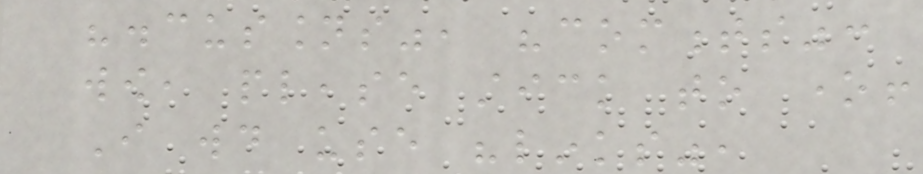"discussions", "comments":
wow, please stick to one!
I would use "links",
